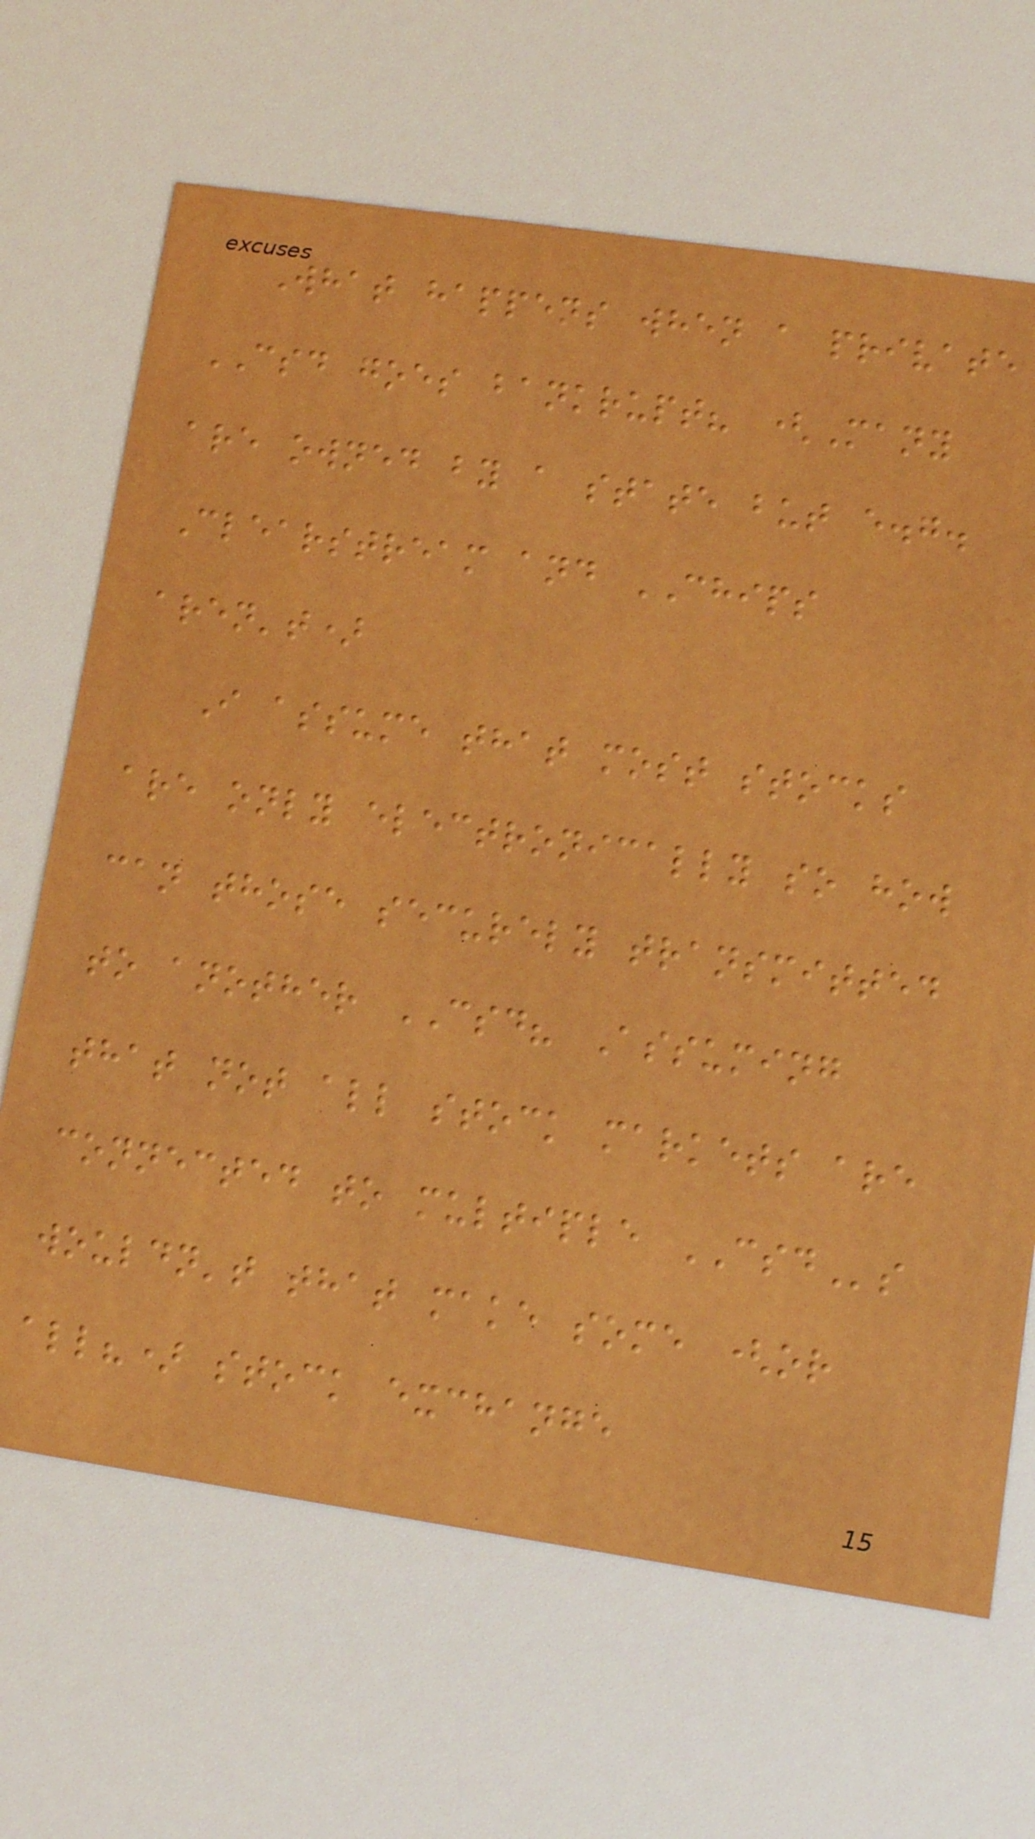What happens when a private
CSD goes bankrupt? (Many
are owned by a state but e.g.
Clearstream and CHIPS
aren't)
I assume that most stocks
are only electronically so how
can those securely transmitted
to another CSD? Assuming
that not all stock markets are
connected to multiple CSDs
wouldn't that make some (or
all?) stock exchange
